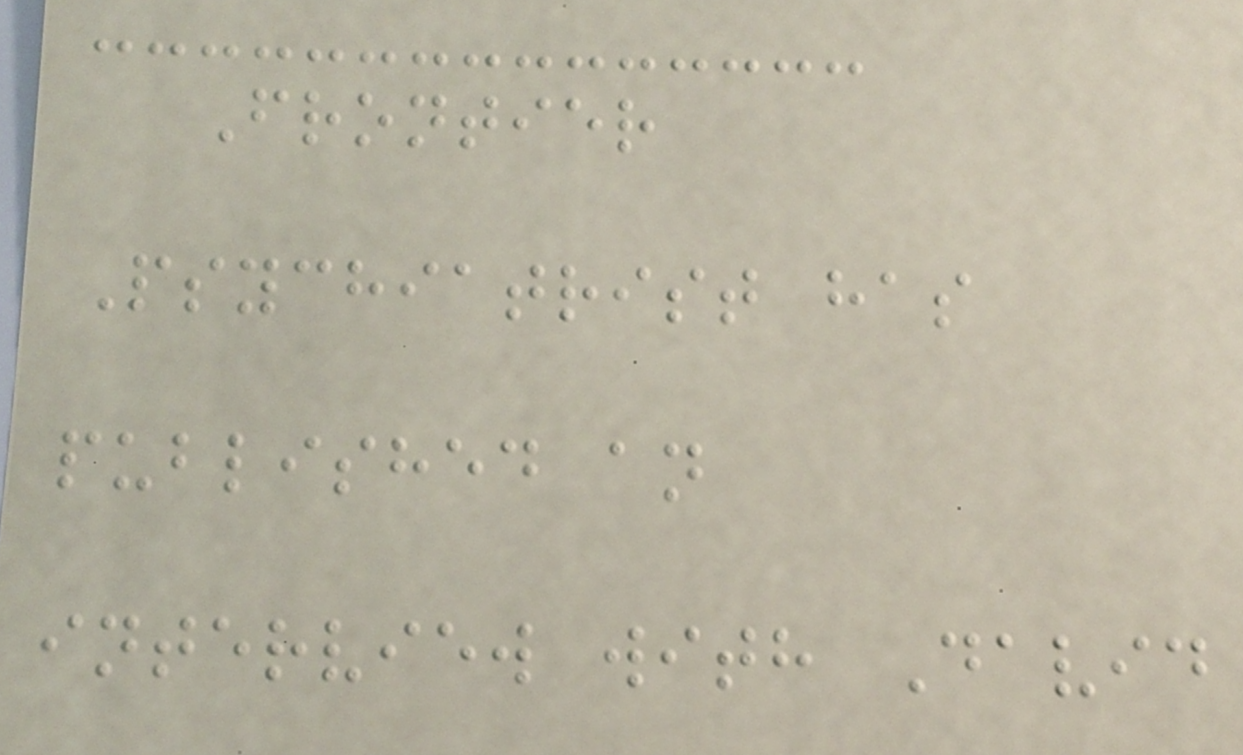Frontier
Psychiatrist has
published an
interview with David
